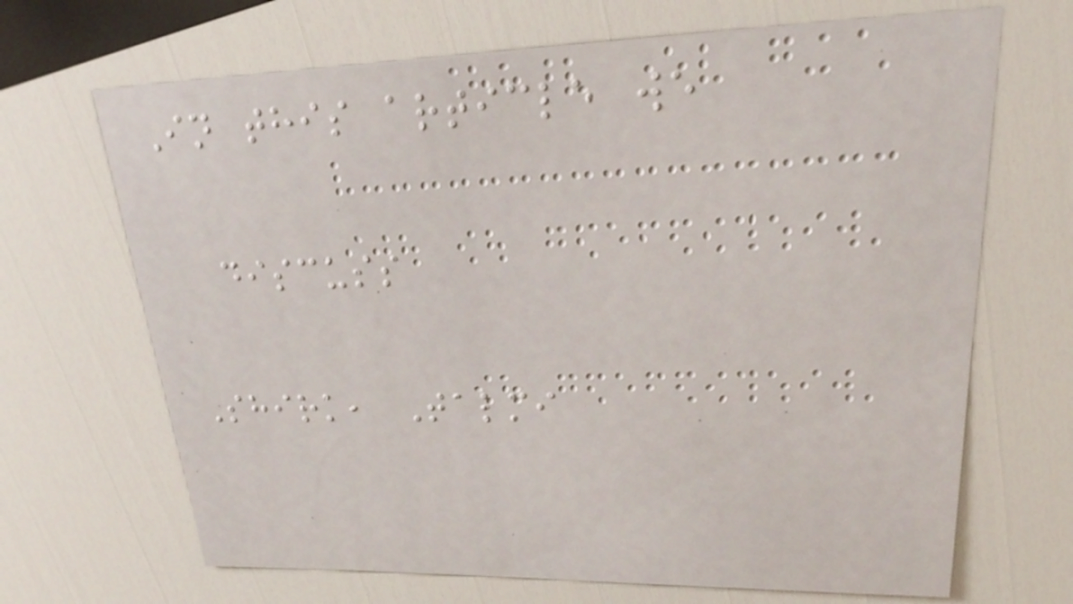In this article we
discuss
Shirk, Talmi
